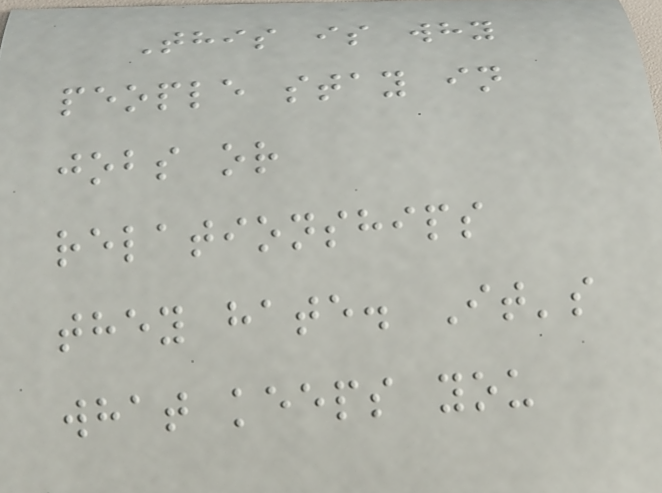This is why
people stay in
jobs or
relationships
they hate. It's
what keeps you
